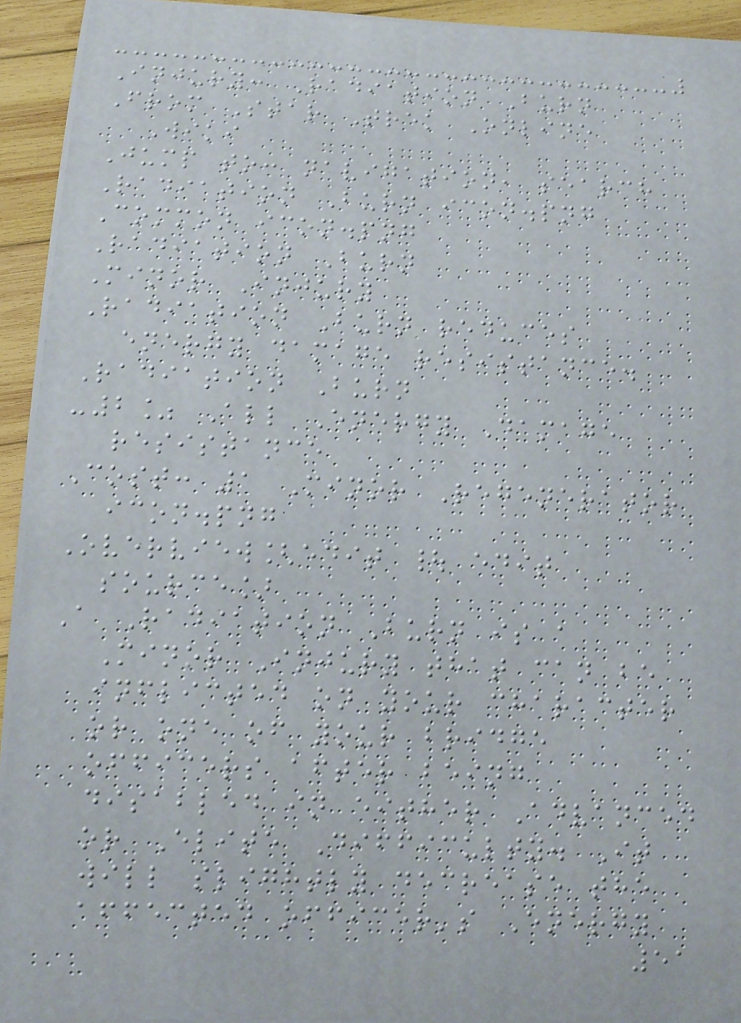Injury: Radiation Burn
From Star Trek Online
Wiki
Jump to: navigation, search
Radiation Burn icon.png
Common icon.png
Radiation Burn
Minor Injury
Radiation Burn reduces
energy damage resistance.
Radiation Burn
-2% All Energy Damage
resistance
Cost: 1 Minor Regenerator
icon.png
Overview[edit | edit
source]
A Radiation Burn is a
Minor Injury that can be
inflicted on your character
or one of your bridge
officers after being
disabled in either Advanced
or Elite Difficulty. It
will slightly decrease the
affected officer's Energy
51
